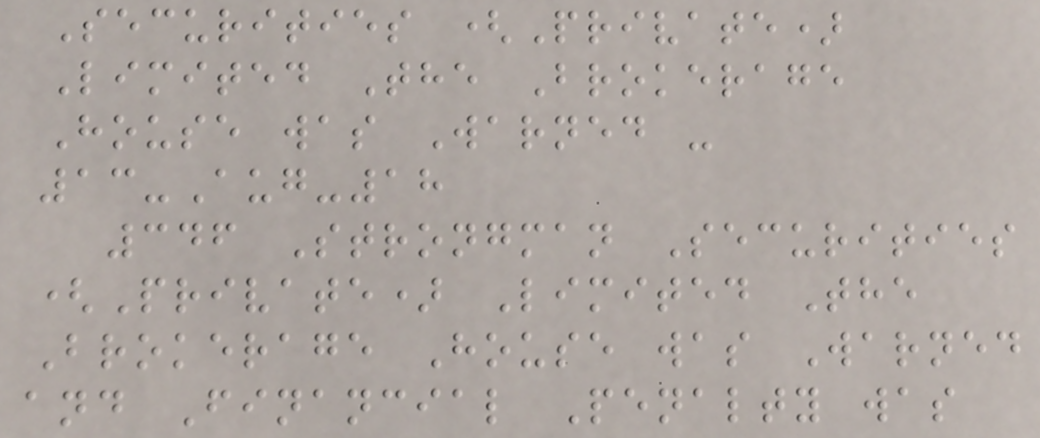Securities (Private)
Limited The Brokerage
House was Warned -
13-Aug-18
346 Strongman Securities
(Private) Limited The
Brokerage House was Warned
and Financial Penalty was
